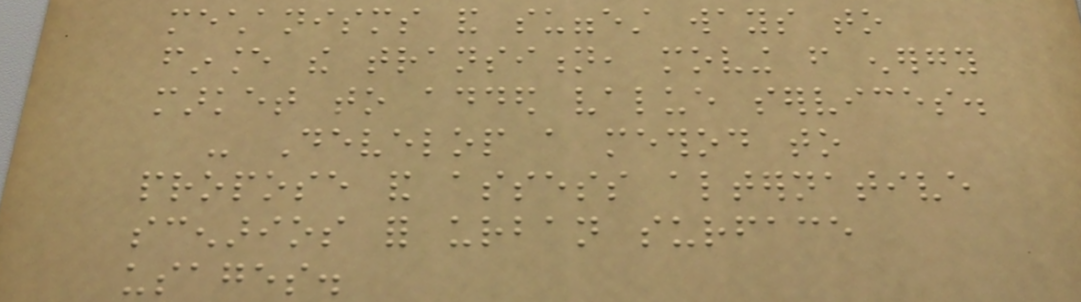mechanisms and suggest ways to
finance the transition, moving from energy
market to added value services.
- Develop a method to
propose and assess alternative
scenarios for urban surface
usages.
